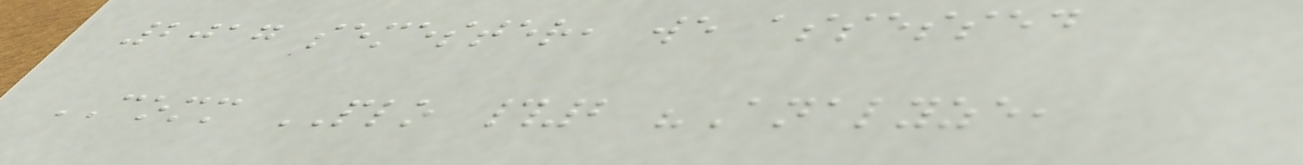2017 semester, we assessed
COMM PLO #2 "Analyze,
